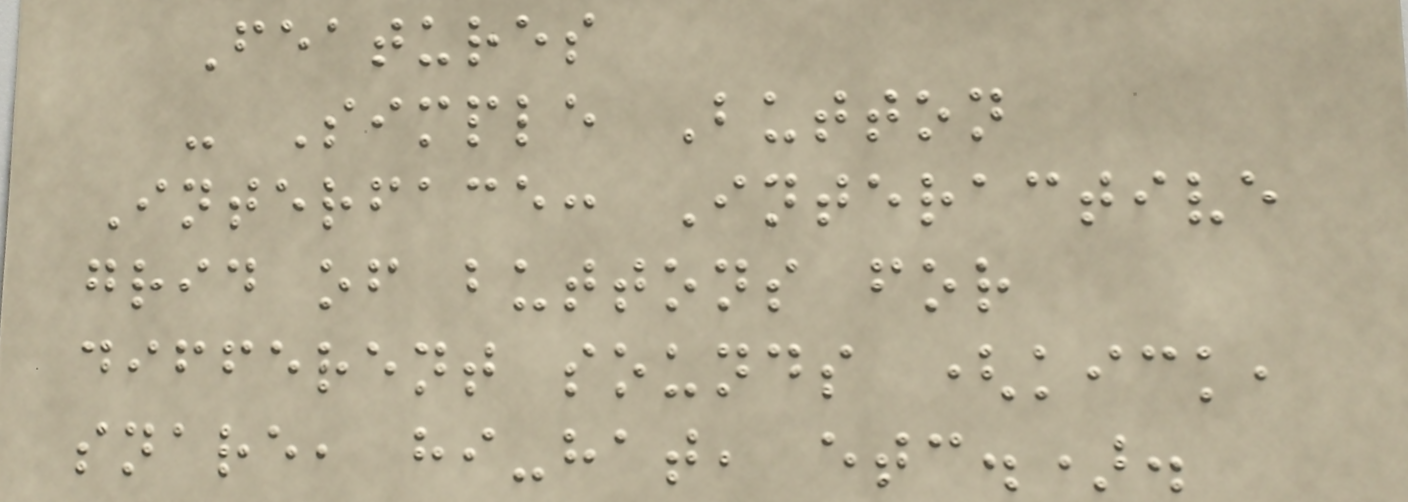Features
- Simple Button
Interface: Interactive
grid of buttons for
different sounds (kick,
snare, hi-hat, etc.).
